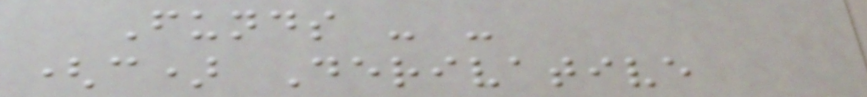Funds - -
(c) Derivative
